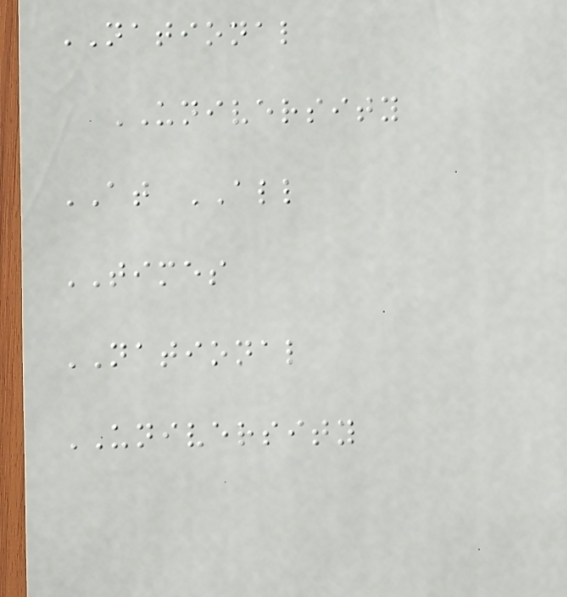NATIONAL
UNIVERSITY
AT ALL
TIMES
NATIONAL
UNIVERSITY
